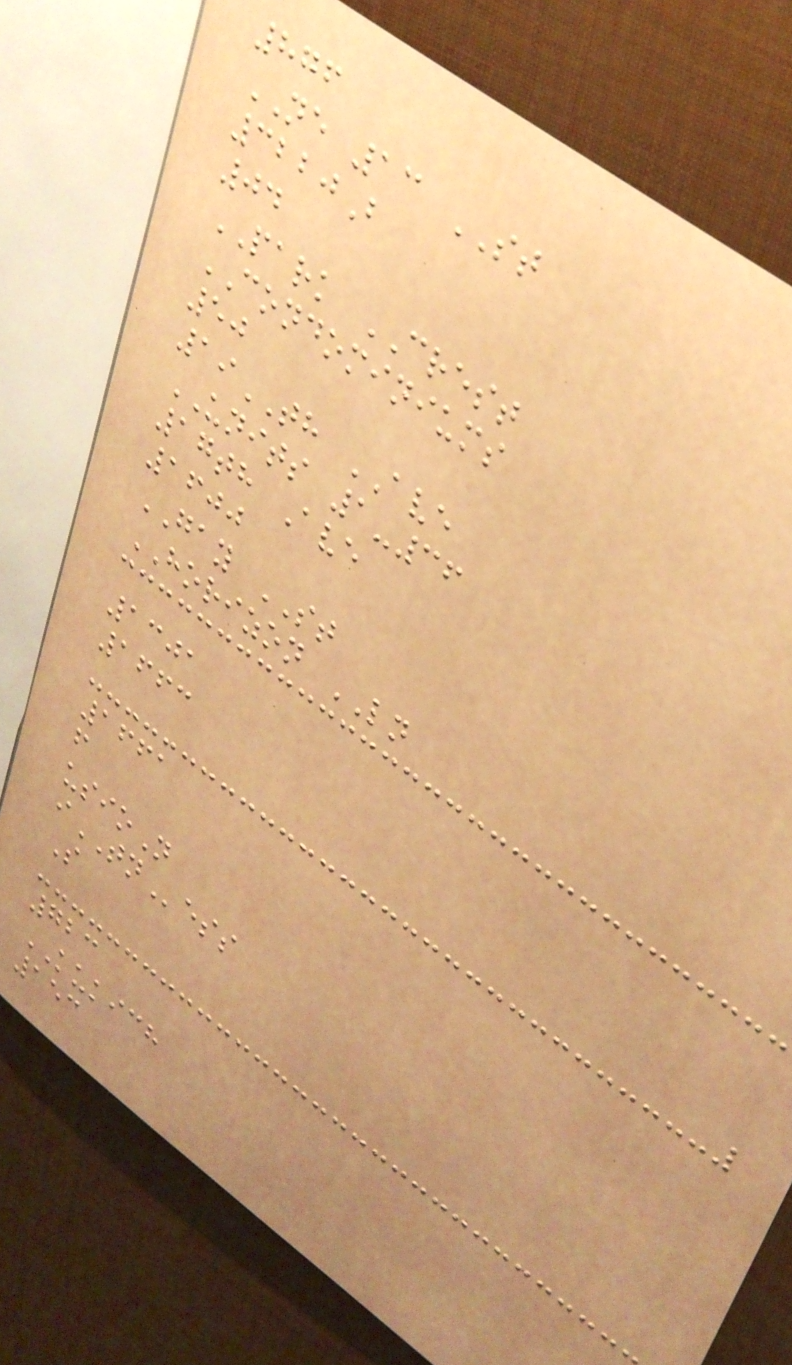876
NE 13 ST
3220B
04
PARK CREST
CONDOMINIUMS
50
19TH AVE
UNITS 1-36
17th Ave
1600
GAY ST
HORIZON LN
1301
1663
1661
f
usioN
iTNess
S
723
KUKICH
153
